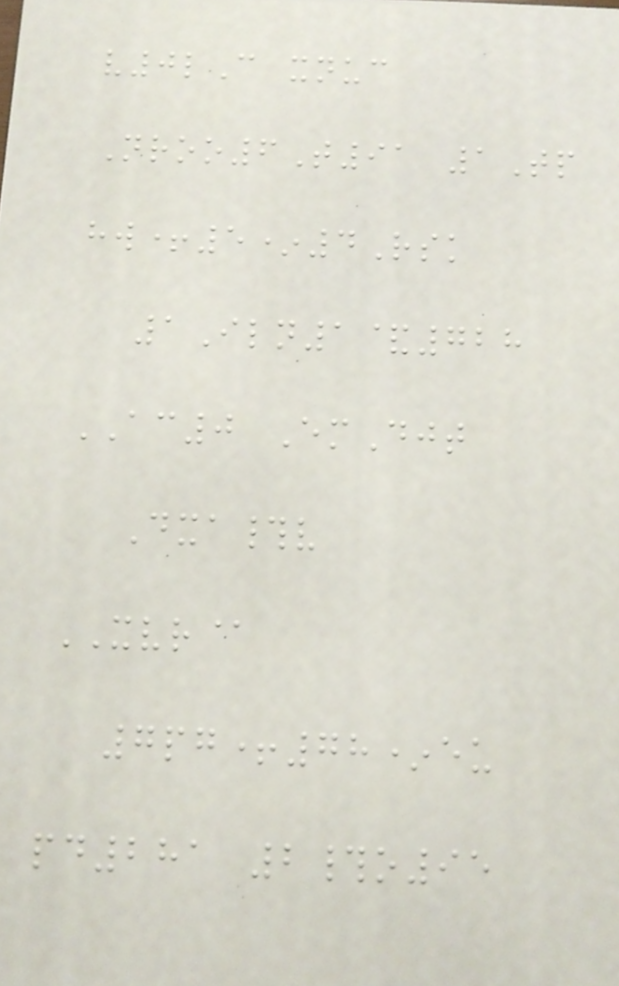v0lC xnuc
Nroo6T91 1Tp
hw+5*4Rsk
1Iln1&728
AC0 EmDjt
Dxa#v
XVR@
7pg+78*eu
pd281 2#o95
